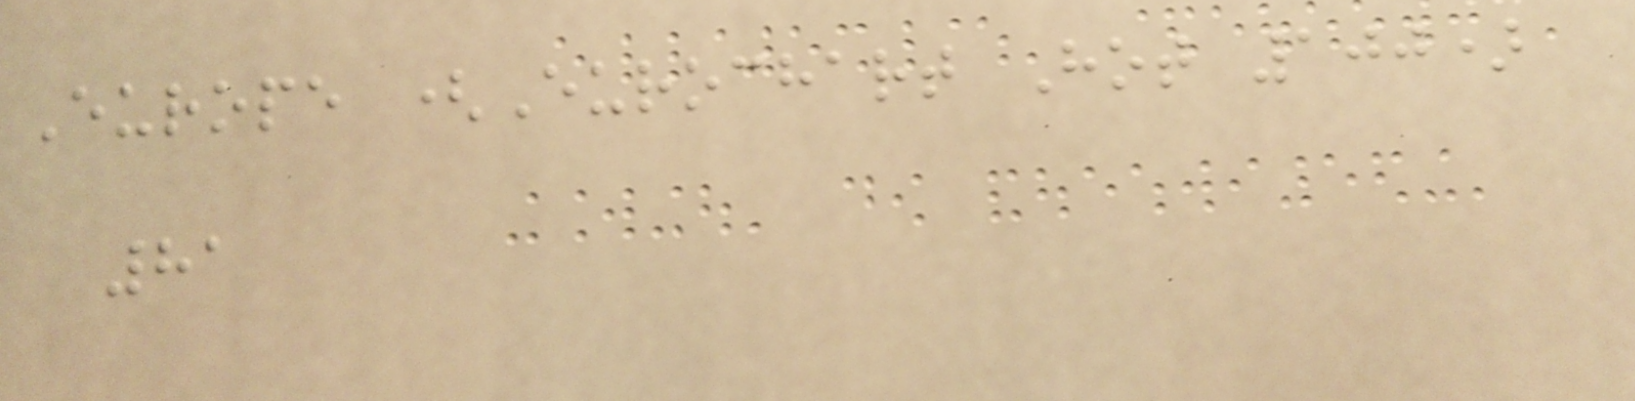Europe (Eurochart Hot 100)
81
